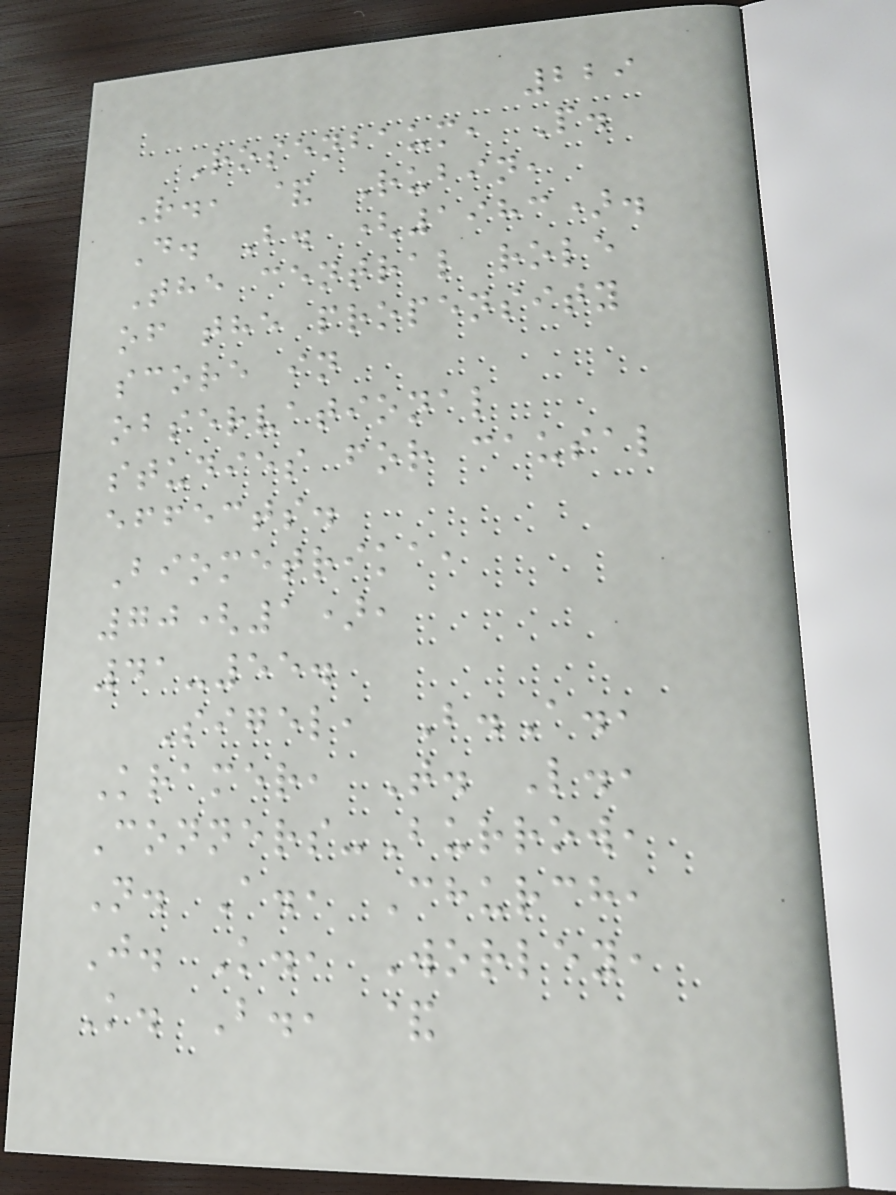229
Rosenbaum, P.
R., & Rubin,
D. B. (1983).
The central role
of the propensity
score in
observational
studies for causal
effects.
Biometrika,
70(1),
41-55.
Sigel, B.A.,
Kramer, T. L.,
Conners-Burrow,
N. A., Church,
J. K., Worley,
K. B., &
